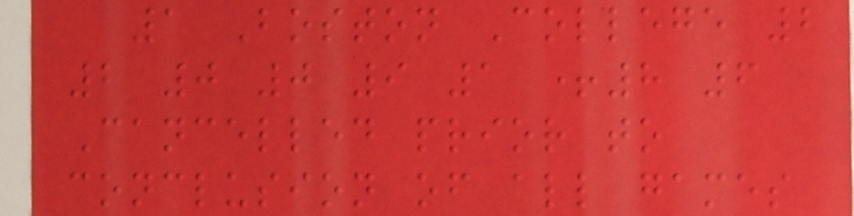1 Boston College 2
2 0 0 9 1 +8 6
Cancelled prior to
conclusion of all games
